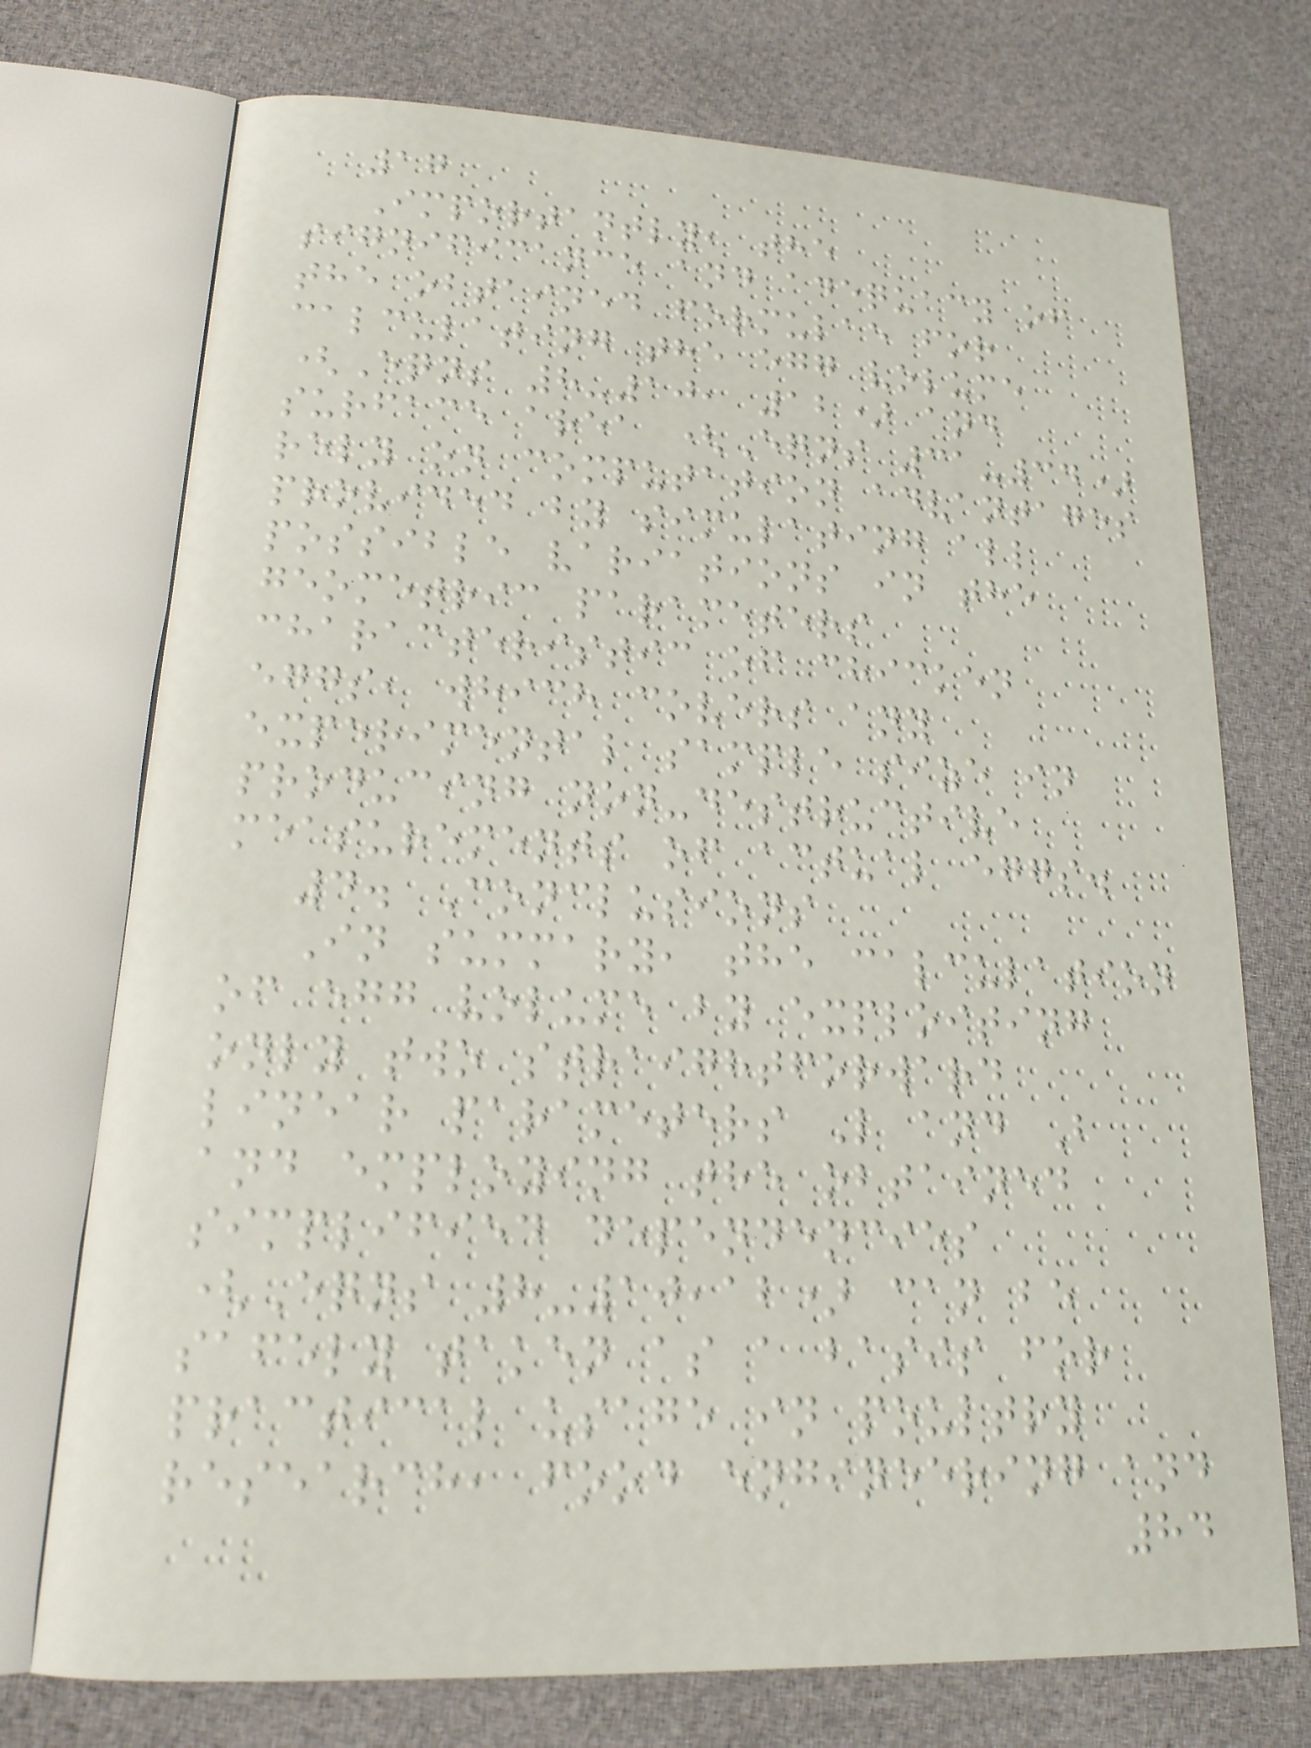17
Importantly, the
significance and adequacy of
the obtained formulae for
calculating the egg volume
(Eqns 8-10, 12) and
surface area (Eqns 31-34)
rely on computation advantages
provided by simulating all
possible variations in the
geometric parameters
characteristic of chicken
eggs, which covers any
experimental sample size in
producing non-destructive
measurements of actual eggs.
4. Conclusions
In summary, the calculation
of egg volume by exploiting
only two straightforward
linear parameters L and B
and employing the obtained
simplified dependencies
(Eqns 8-10,12) can be
safely taken as a basis for
practical usage in poultry
research, food engineering and
84
